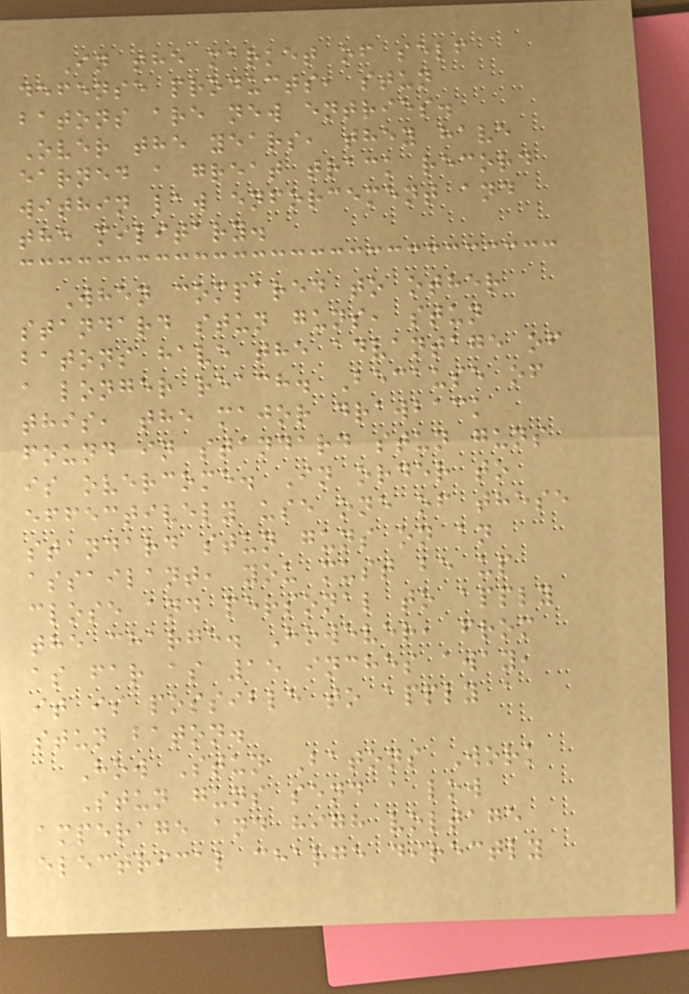In the market of self
defense products, stun
batons are new entries.
Over the years, they have
earned a great track record
within law enforcement and
the military.
When compared to other
standard stun guns, stun
batons have the advantage of
a longer reach. Because of
this, the major drawback
found in standard stun guns
is overcome. In order to
effectively use one of these
standard stun guns on an
assailant, you must be up
close and personal to apply
the charge. However, from
as far as 15 inches away,
it is possible to apply a
stun baton.
How Stun Batons Work
Stun guns send a low
amperage and high voltage
electrical charge directly
